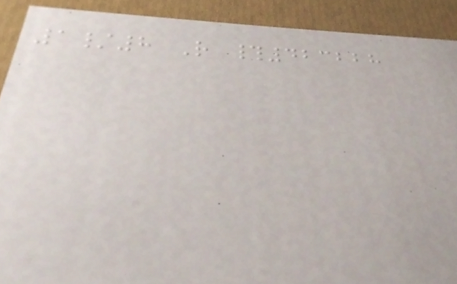1/8 R #423228
